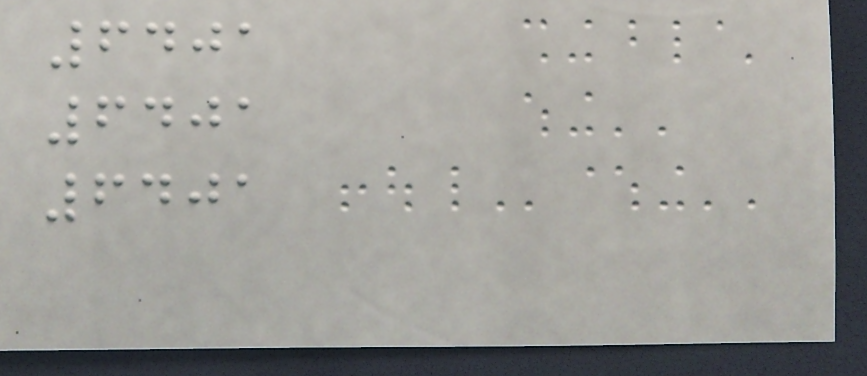6401
6401
6401
